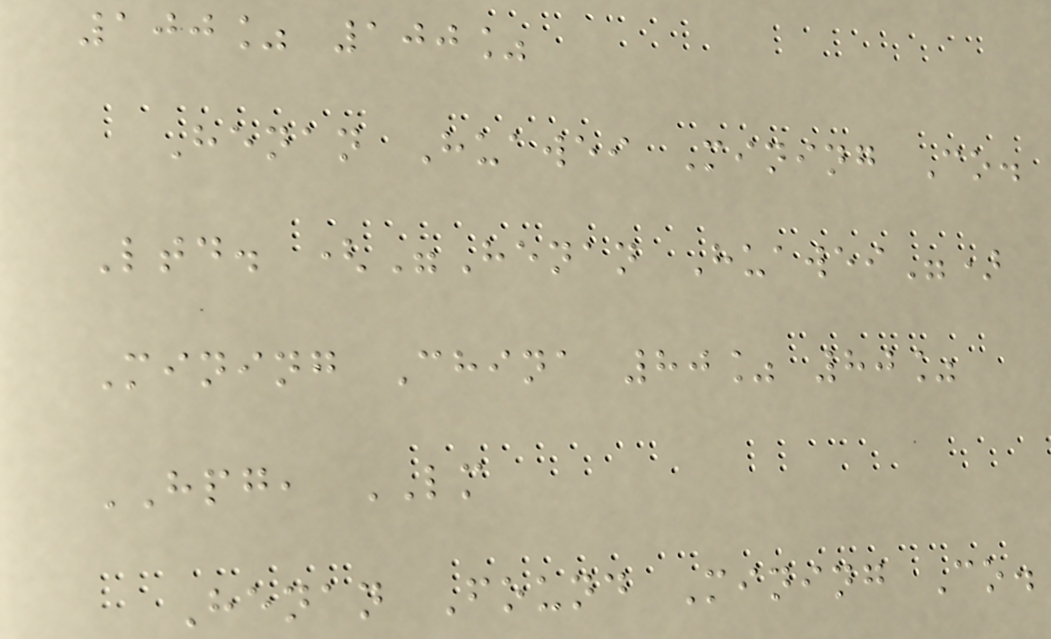100% 100%
Henan Huawei Mining Co.
Ltd. ("Henan Huawei")
Mining China 80% 80%
HPG, LM
Henan Found Mining Co.
